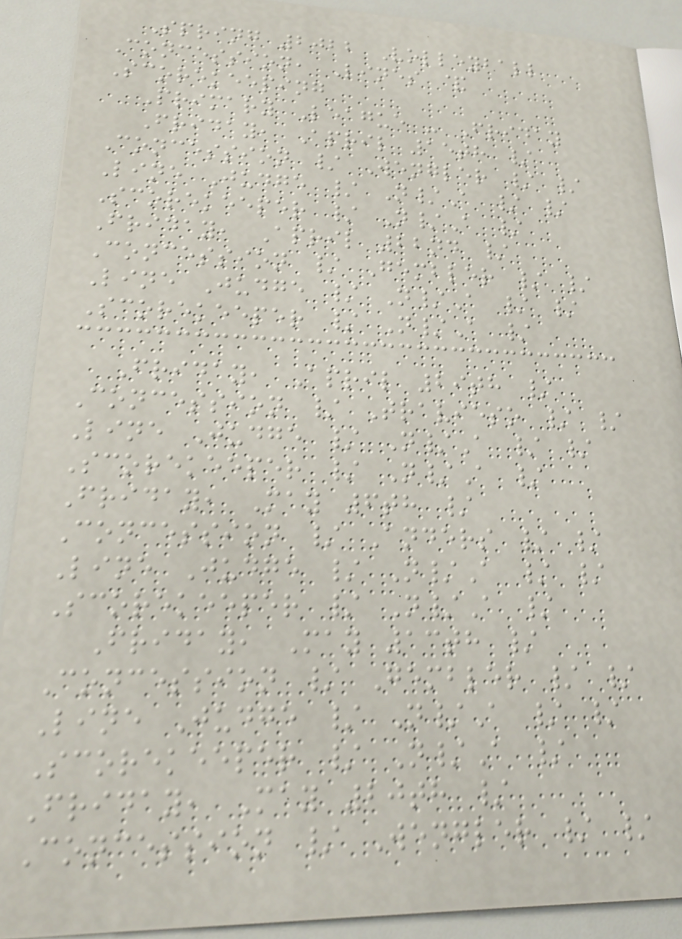Spring 2022 Volleyball
Concession, Lines &
Scorekeeping
Primary League - Friday
Friday, April 15th /
Concession / Wengler / /
Line Judge / N/A / /
Scorekeeper / N/A /
Friday, April 22nd /
Concession / Gembler / /
Line Judge / N/A / /
Scorekeeper / N/A /
Friday, April 29th /
Concession / Travieso / /
Line Judge / N/A / /
Scorekeeper / N/A /
Friday, May 6th /
Concession / Anders / /
Line Judge / N/A / /
Scorekeeper / N/A /
Friday, May 13th /
Concession / Gembler / /
Line Judge / N/A / /
Scorekeeper / N/A /
Friday, May 20th /
Concession / Wengler / /
